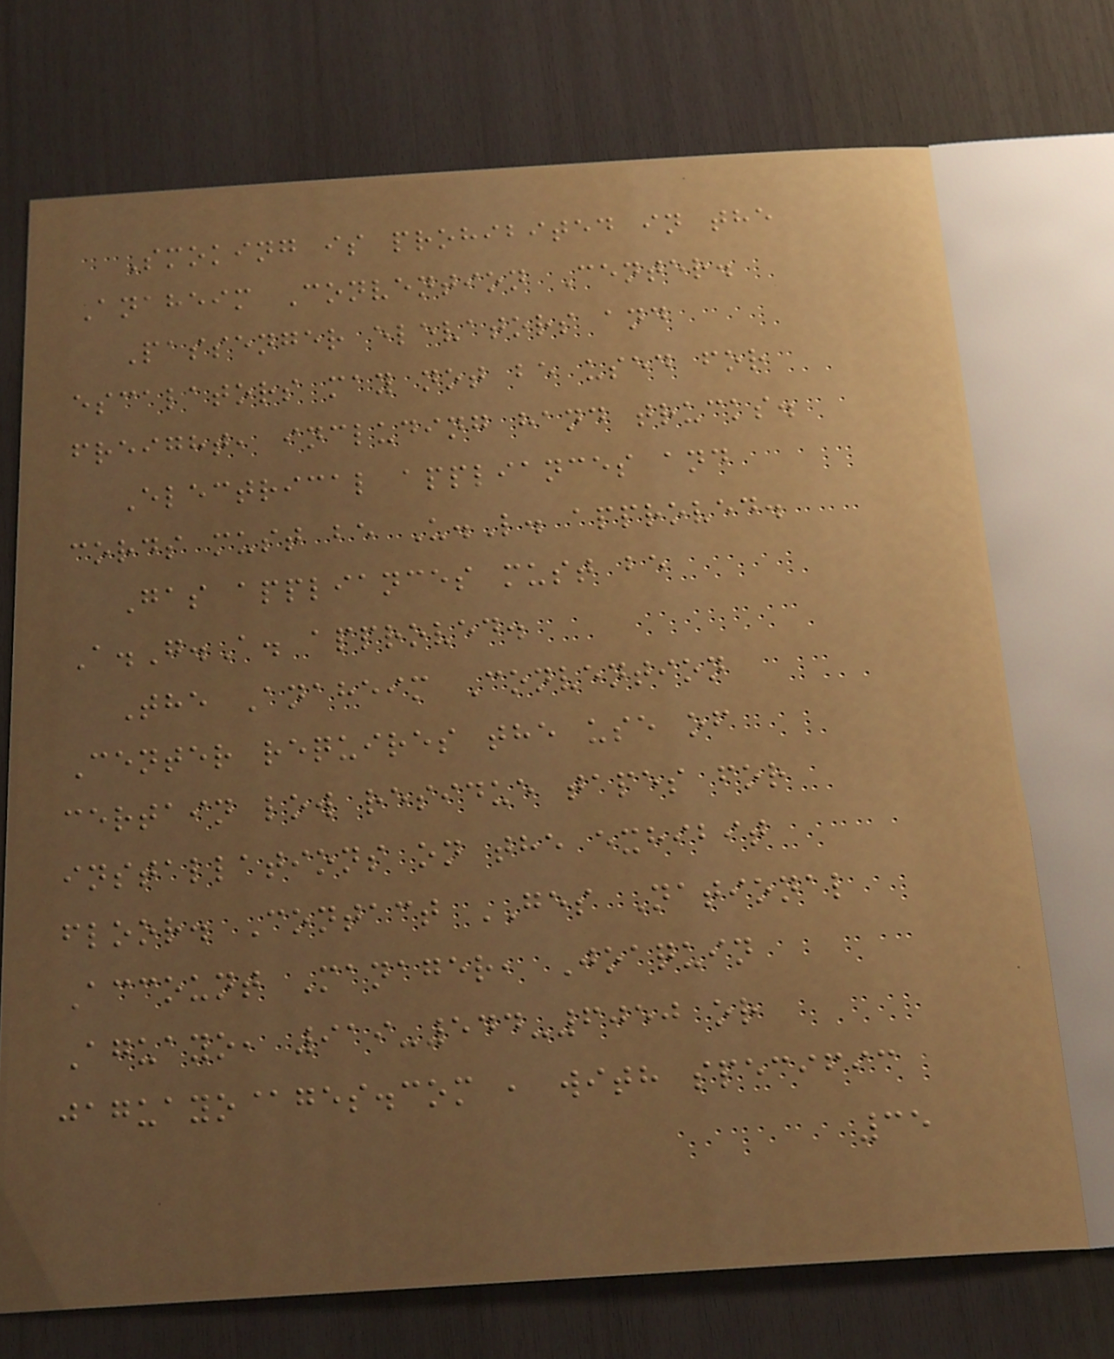Smoking is prohibited in the
Anaheim Convention Center.
Passenger elevators and
escalators may not be used for
freight, including hand trucks.
Electrical appliances and
cords must be U.L. approved.
Gas appliances must be
A.G.A. approved.
The Anaheim Convention
Center requires the use of
certain low residue tapes for
installations on the exhibit
floor. Contact GES National
Account Manager, Joaquin
Aguayo, 919-544-6050 or
jaguayo@ges.com , with specific
35
